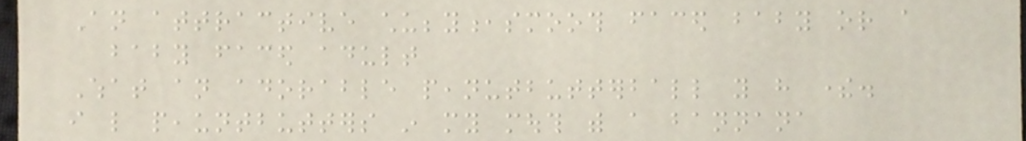An attractive chubby,smooth faced baby or a
baby faced adult
What an adorable peanutbutterball you have there.
i like peauntbutters in my mouth with a bannana
